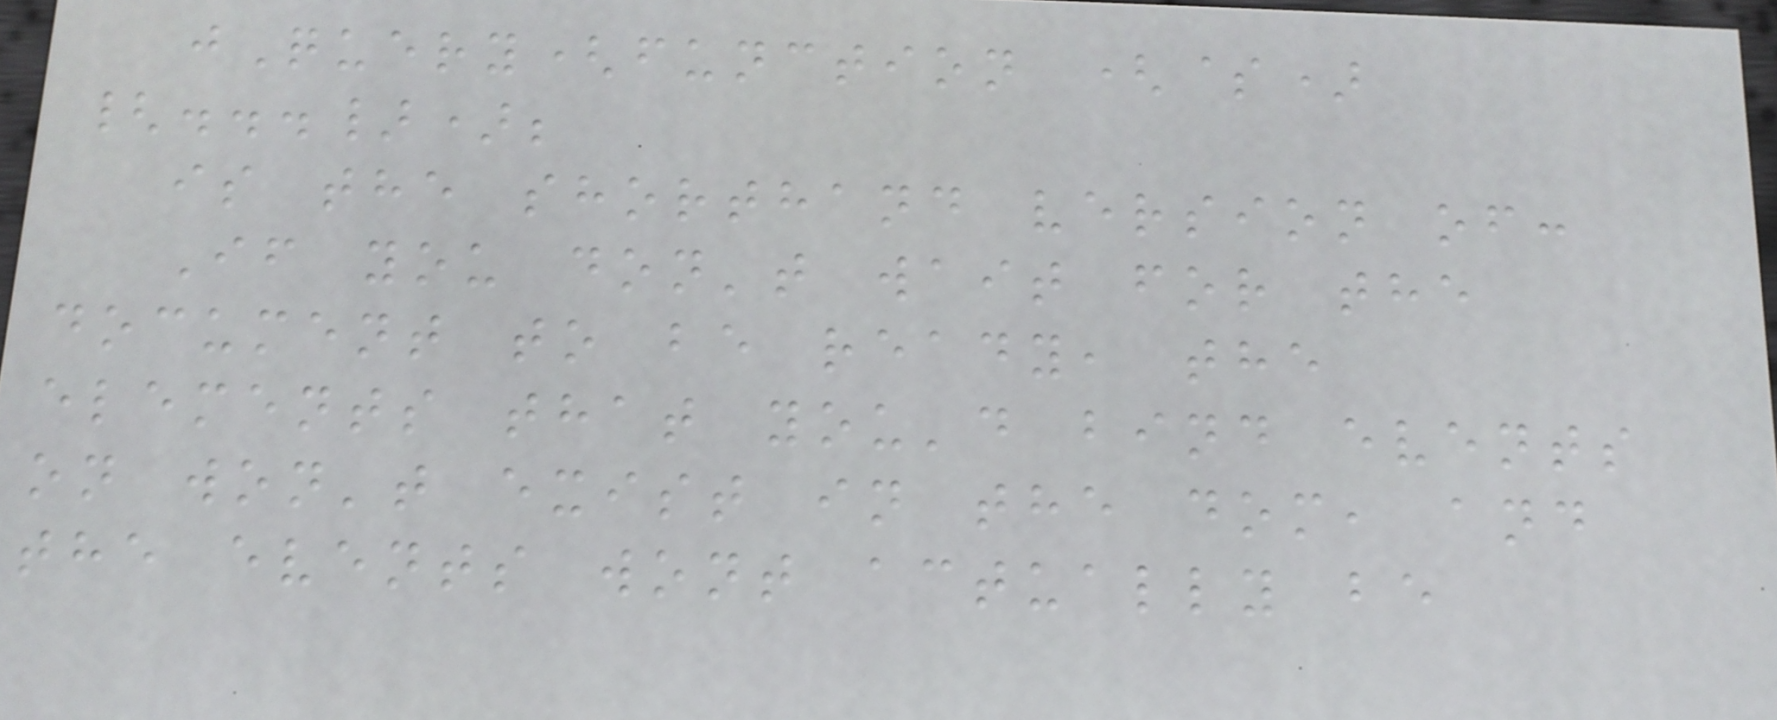jQuery(function ($)
{...});
is the shorthand version of:
If you don't wait for the
document to be ready, the
elements that you'd bind events
on won't exist in the dom, and
the events wont actually be
